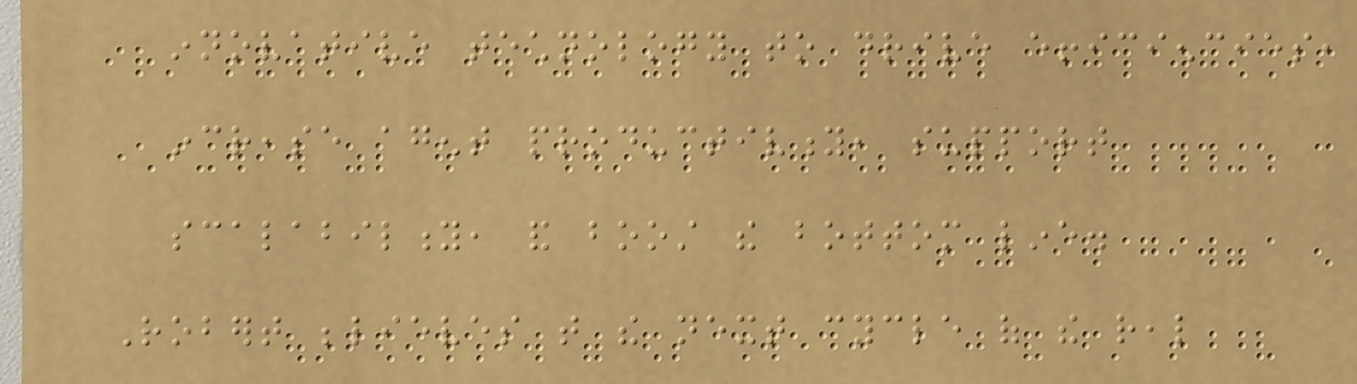innovative technology to drive efficiencies,
increase agent productivity, support
scalability, and boost the bottom line.
Robert believes that the next cycle of the real
